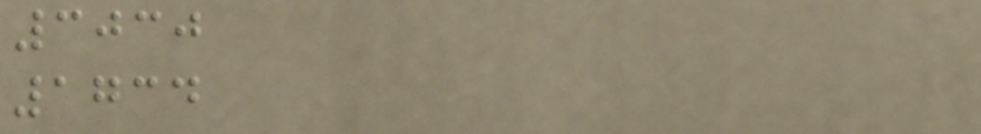3030
1734
